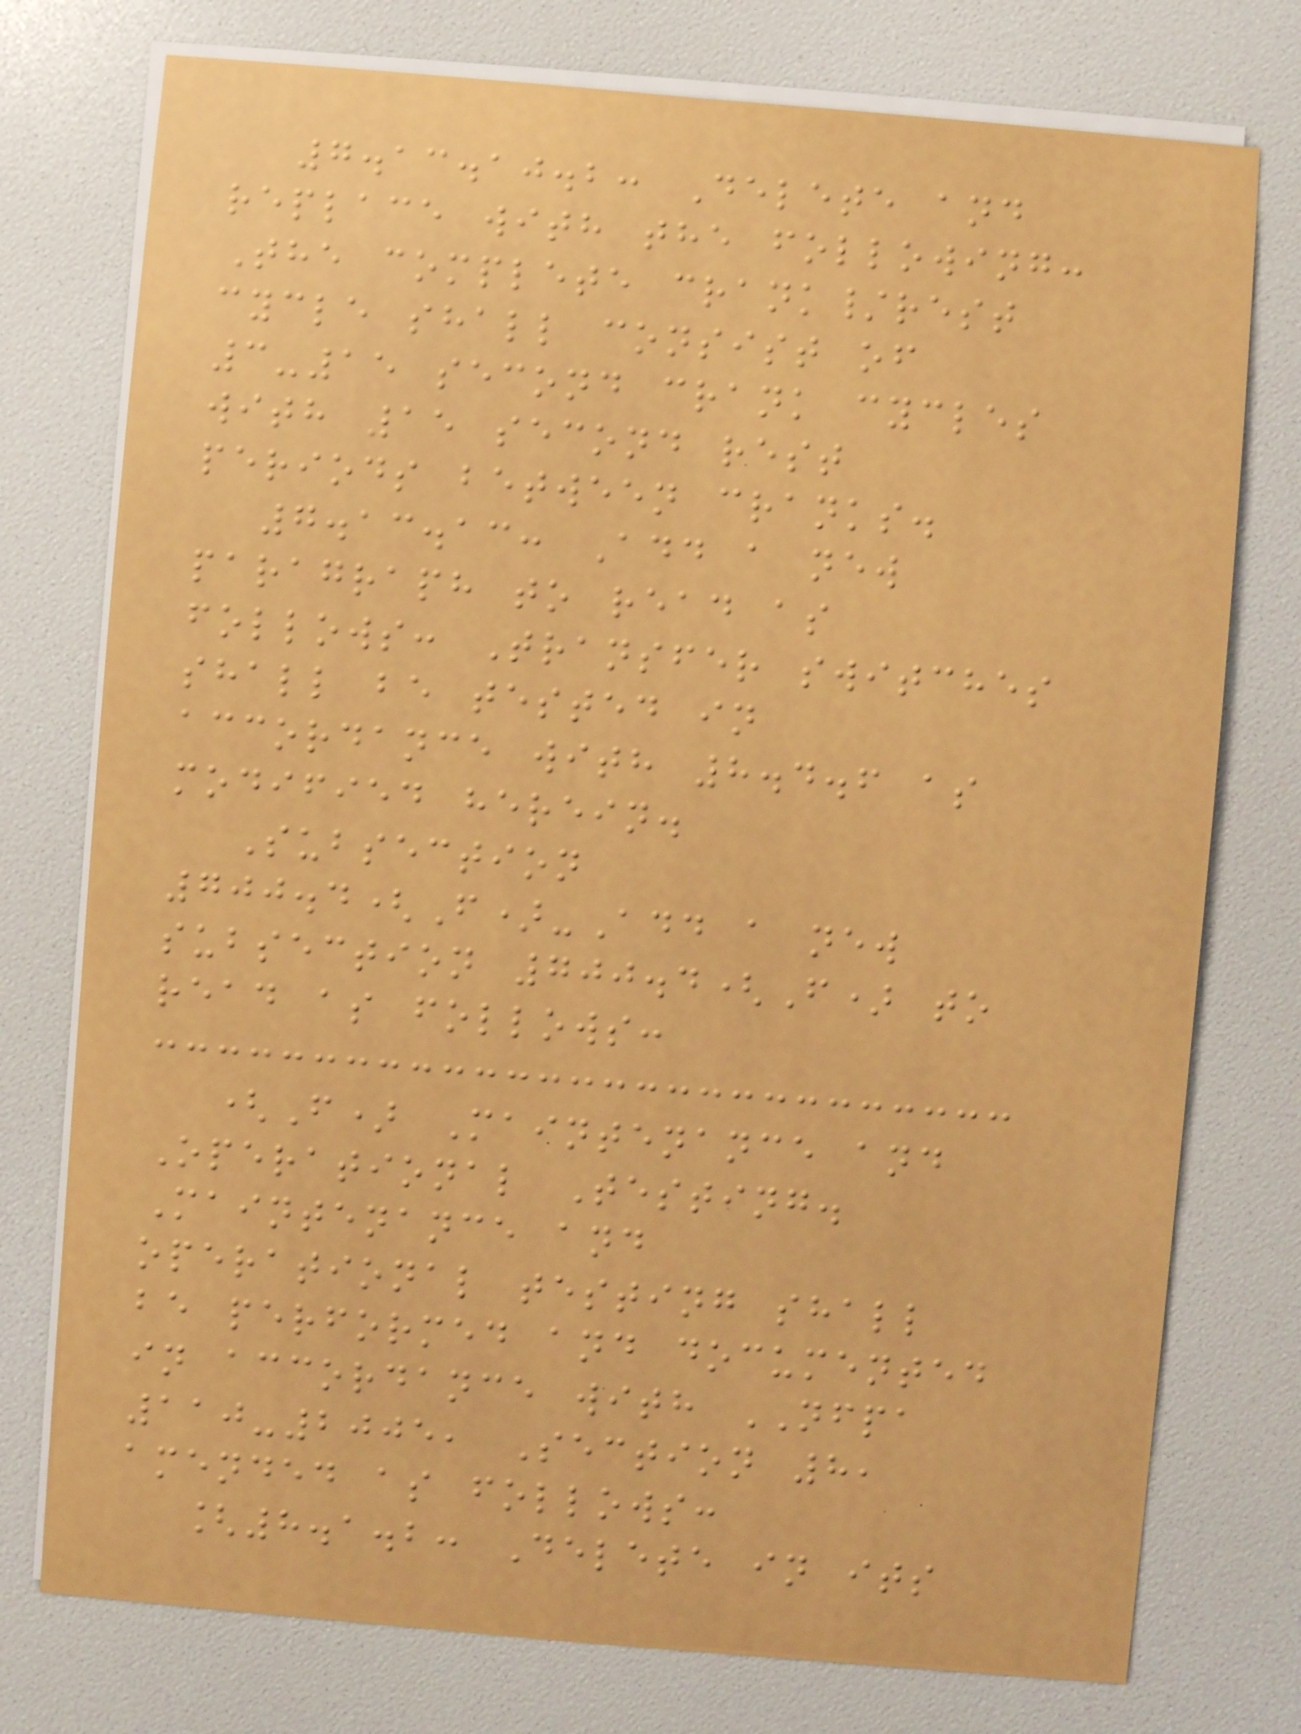7.13.10.2: Delete and
replace with the following:
The complete crank/rest
cycle shall consist of
3-15 second crank cycles
with 15 second rest
periods between cranks.
7.13.13: Add a new
paragraph to read as
follows: Transfer switches
shall be tested in
accordance with 8.4.6 as
modified herein.
Subsection
700.4(F)-Add a new
subsection 700.4(F) to
read as follows:
(F) Maintenance and
Operational Testing.
Maintenance and
operational testing shall
be performed and documented
in accordance with NFPA
110-2005, Section 8,
amended as follows:
[8.1.2: Delete in its
